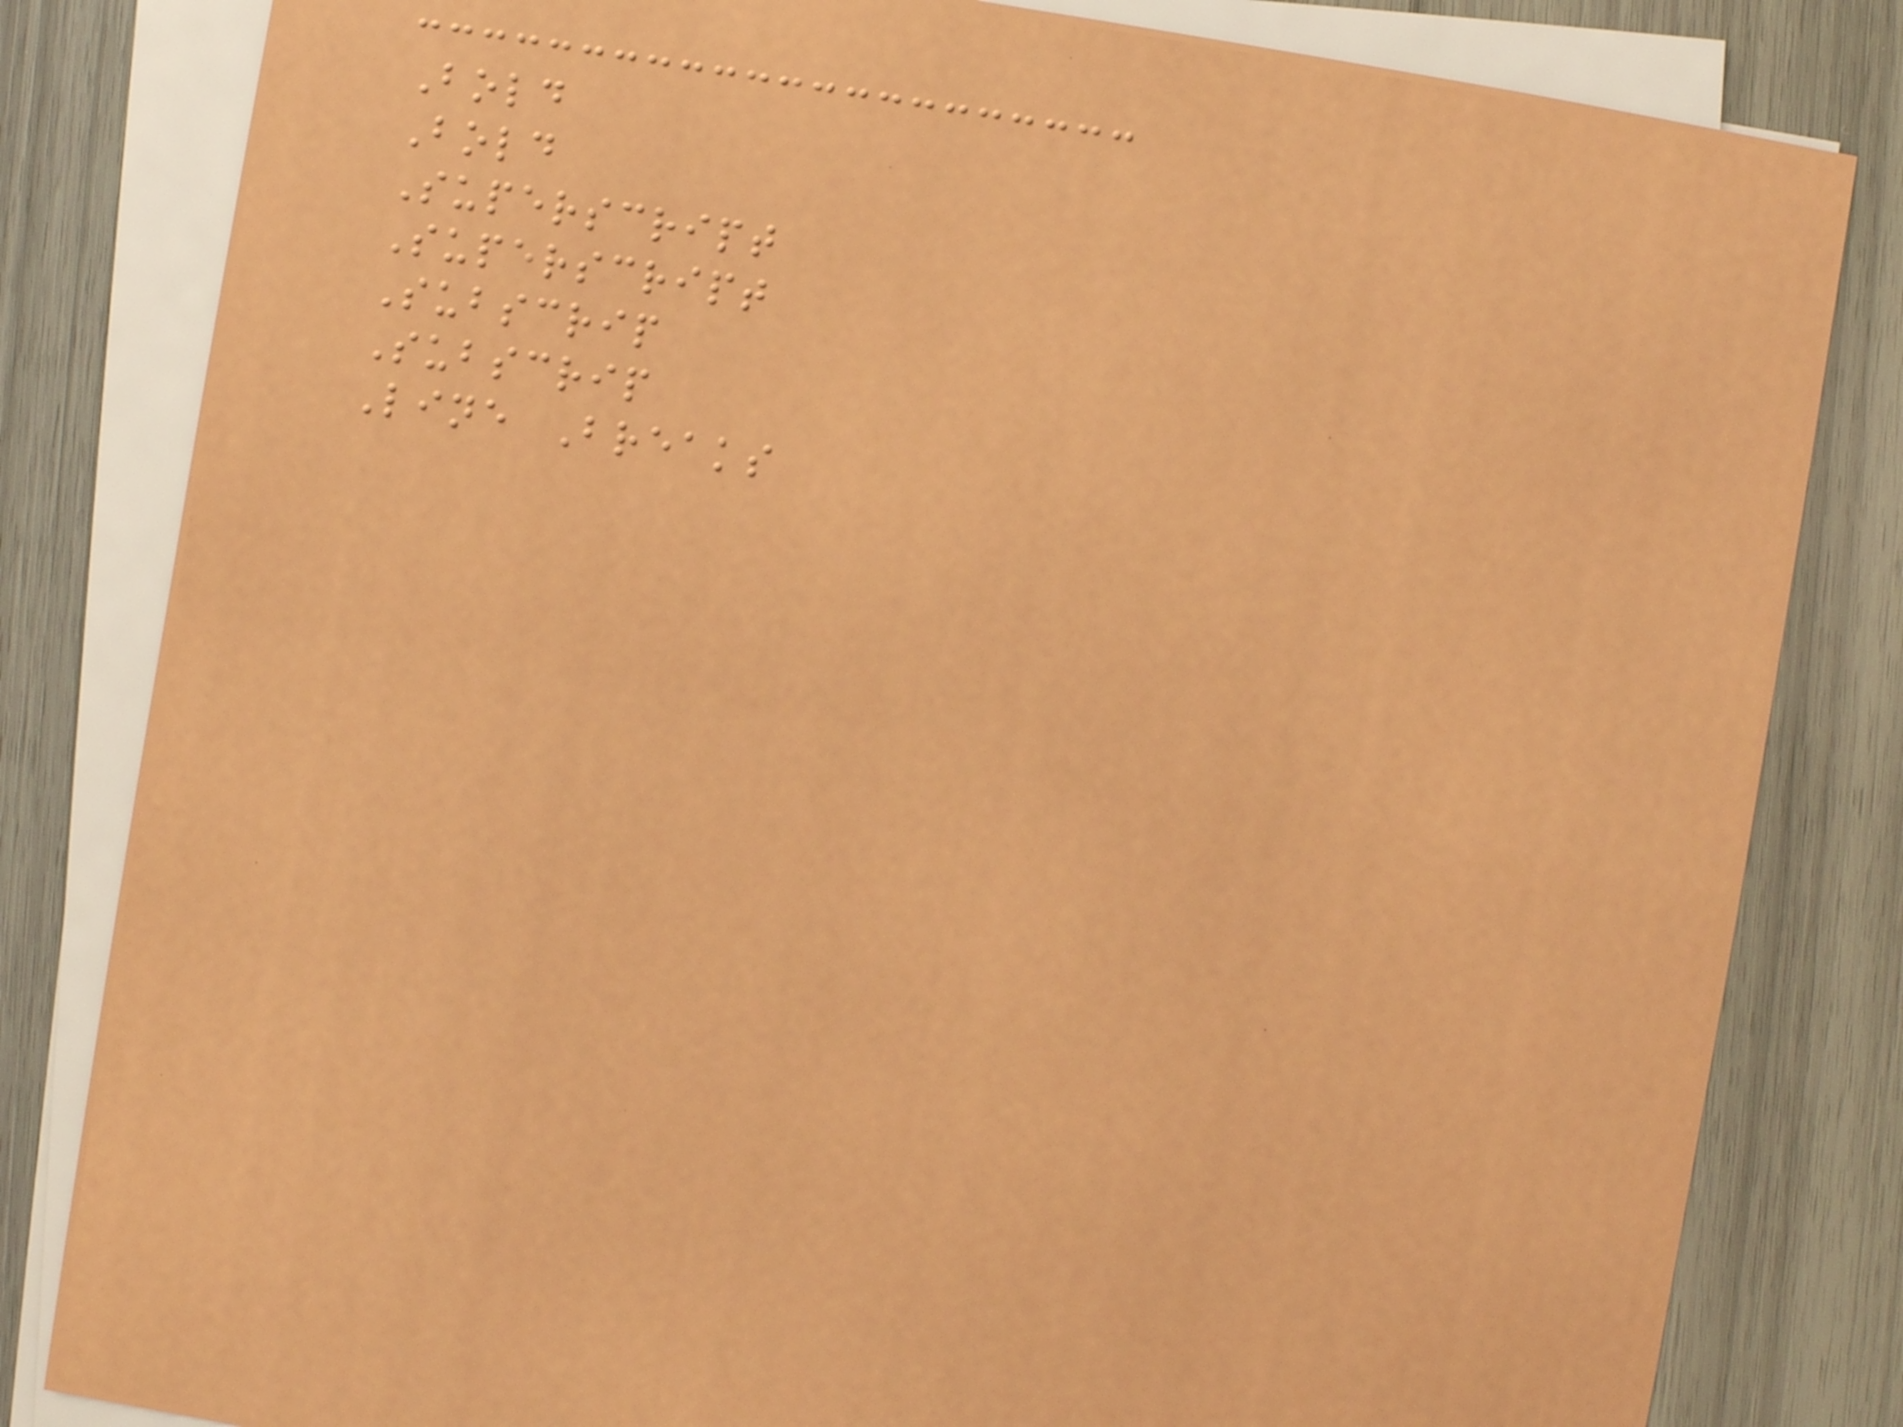Bold
Bold
Superscript
Superscript
Subscrip
Subscrip
Line Breaks
